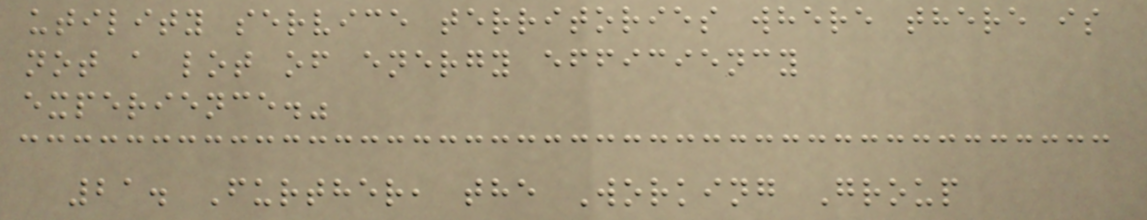utility service territories where there is
not a lot of energy efficiency
experience."
21. Further, the Working Group
